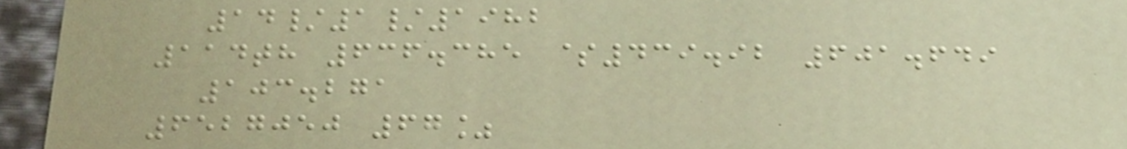14/1/1982
114th 636.385 $439.92 601.649
103.271
6527050 67%
